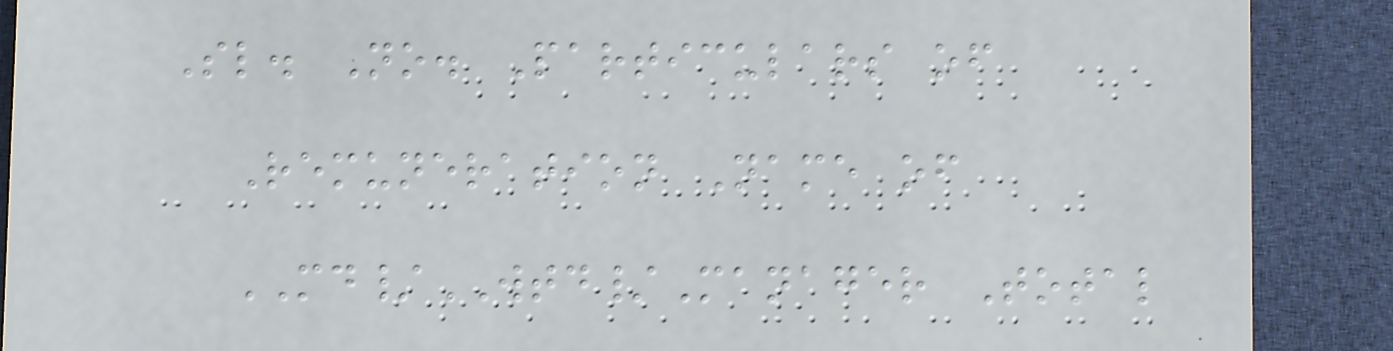Sl. No. Particulars of
Remuneration Name of
MD/WTD/Manager Total
